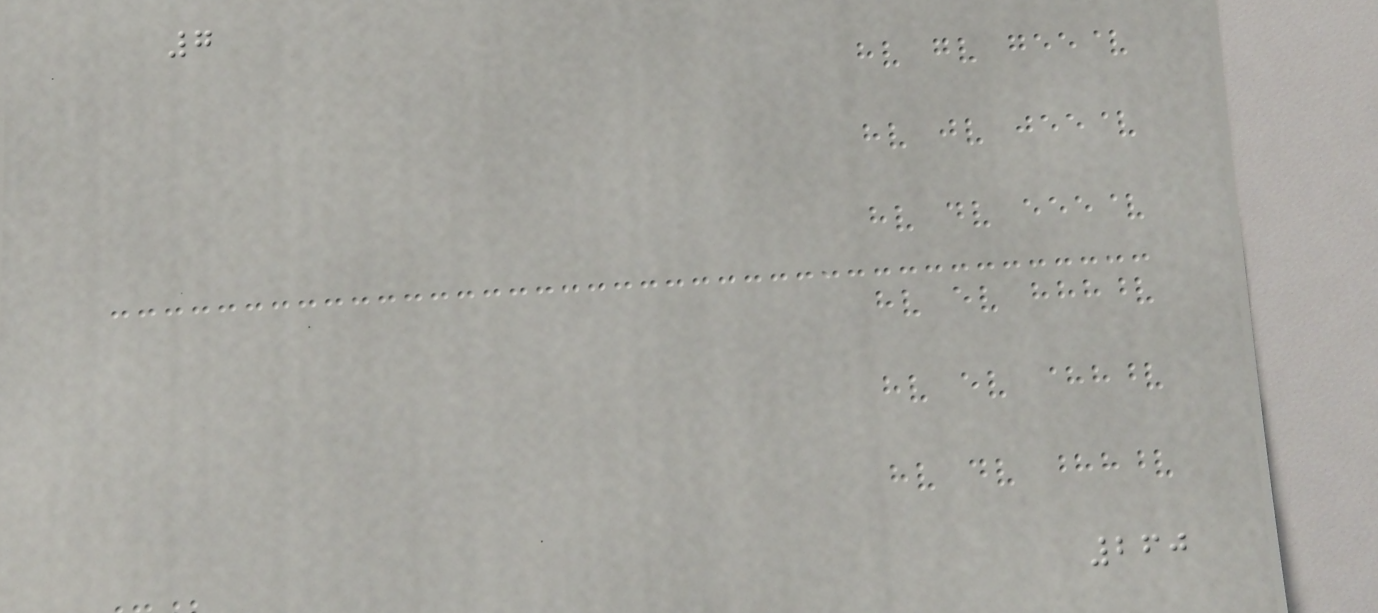7
260
